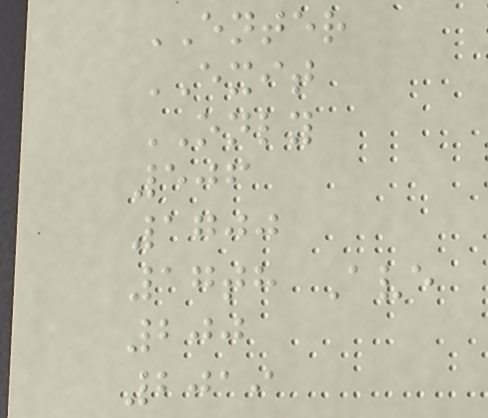ENTER
EXIT
ONLY
506
1700
17th Ave
200
2019
